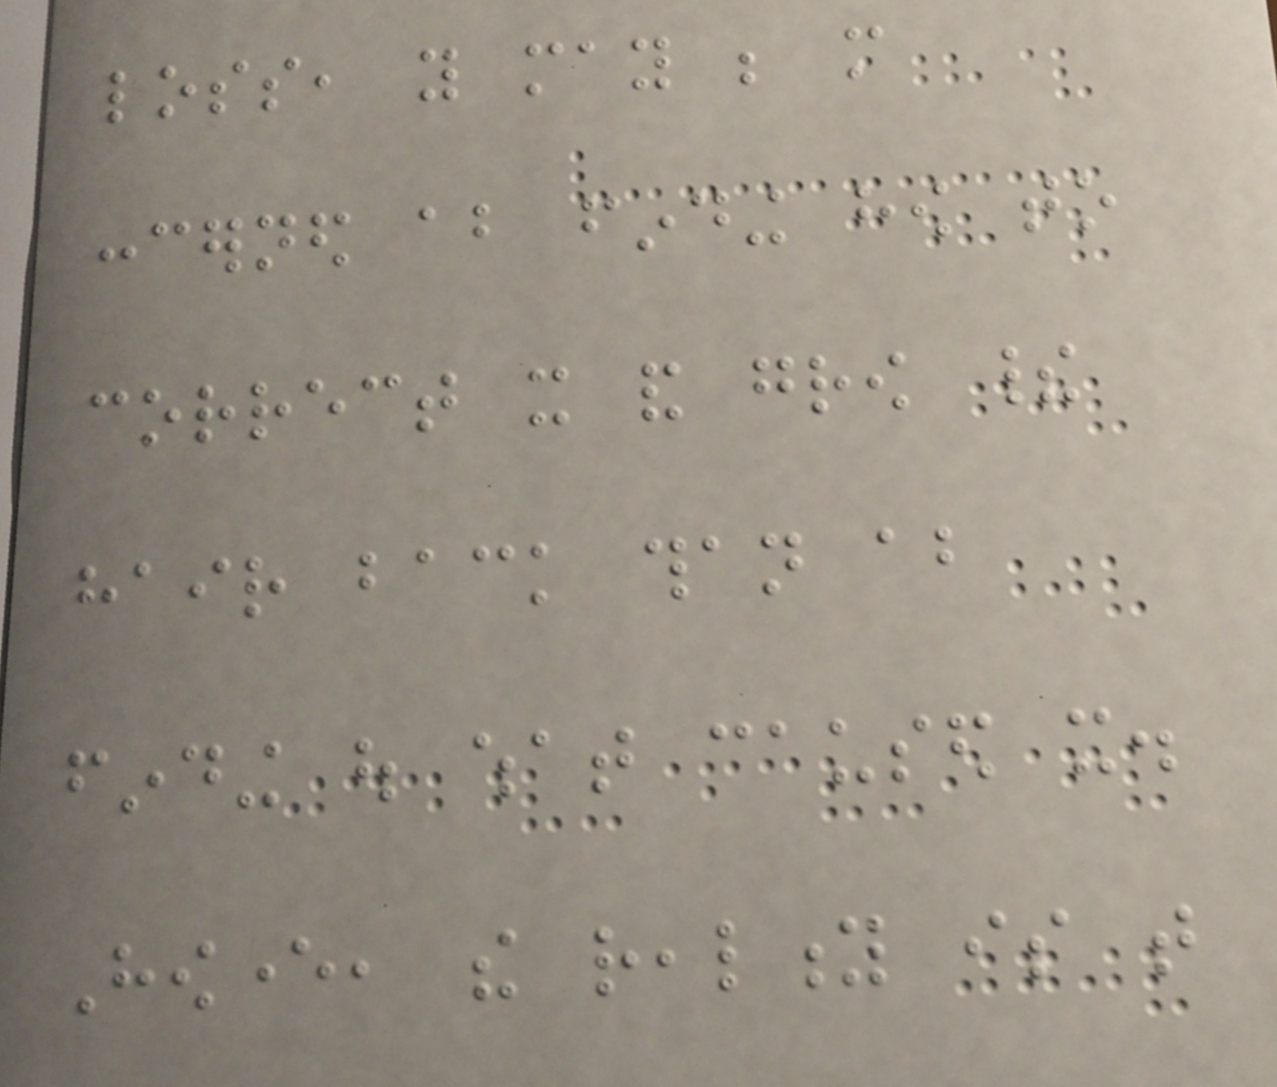loss, you may be more
concerned about finding how to
correct it and grow their
hair back than about
finding out what caused it.
However, the reality is that
